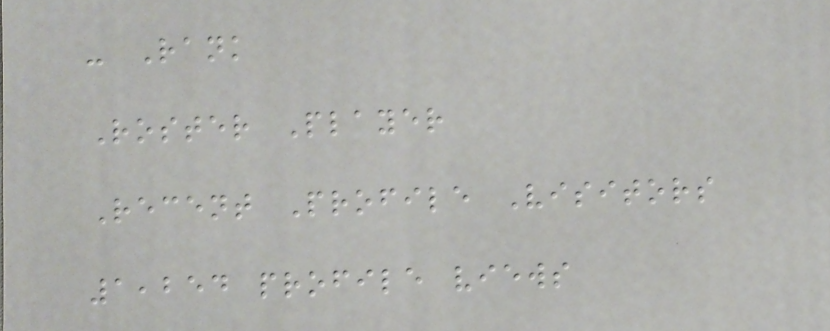- Rank
Roster Player
Recent Profile Visitors
1,254 profile views
